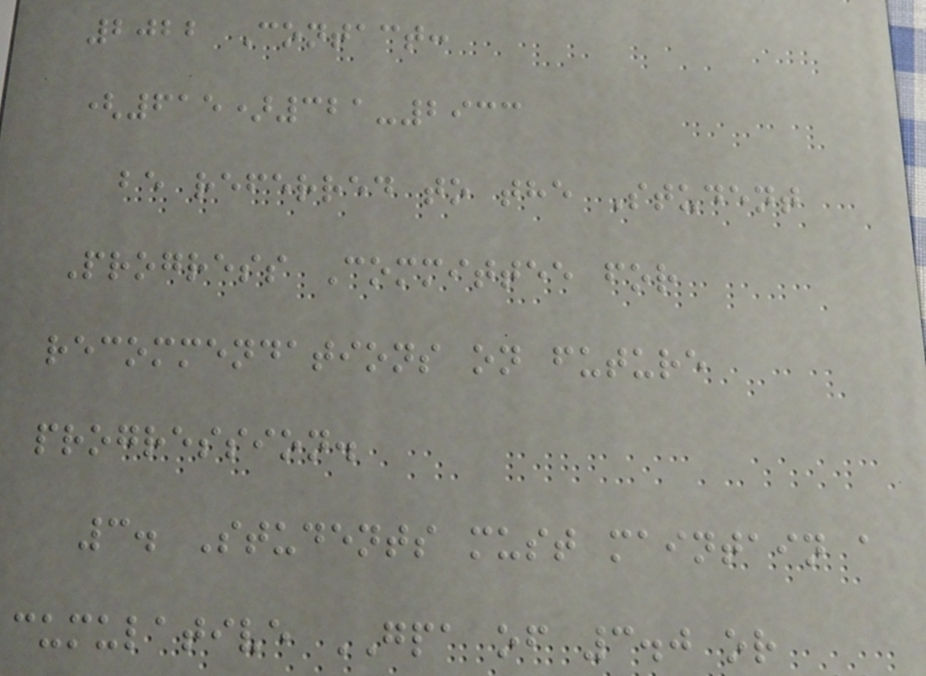2022 Contact:
(615)321-2933
be referred to the Student
Progress Committee for
recommendations on future
progression.
3. Students must maintain a
cumulative GPA of 3.0 or
